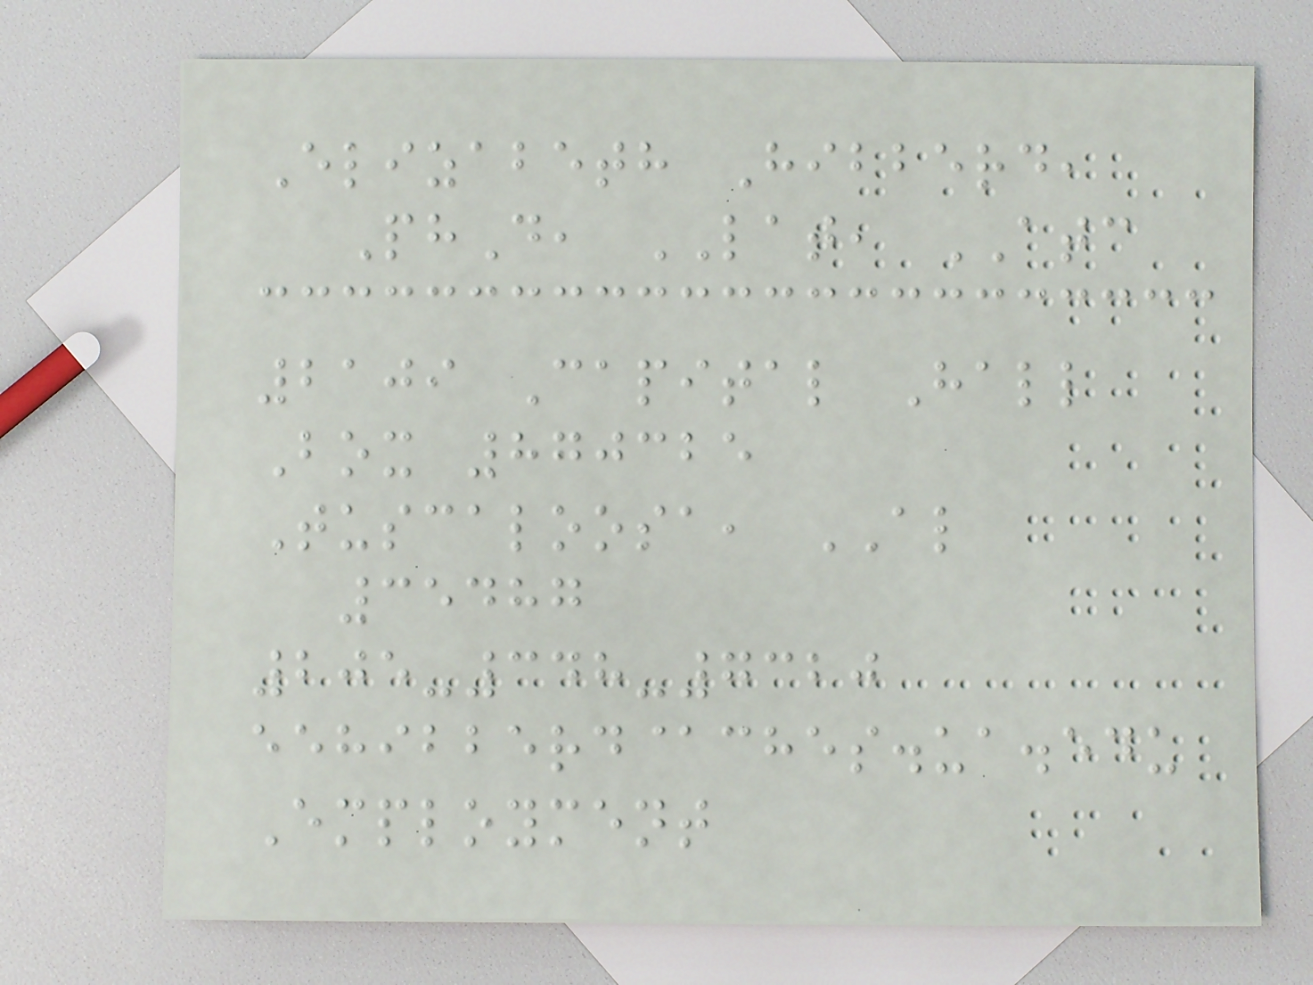Elizabeth Hibberd,
PhD, LAT, ATC
2109 Capital Hall
Box 870325
Tuscaloosa, AL
35487
205-348-7320
eehibberd@ches.ua.edu
Employment
